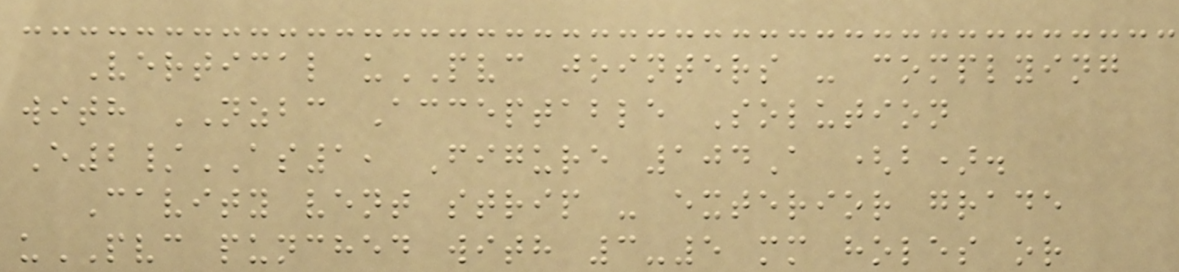Vertical uPVC jointers - complying
with NZBC Acceptable Solution
E2/AS1, Figure 104A (b).
Cavity vent strip - exterior grade
uPVC punched with 3-5 mm holes or
